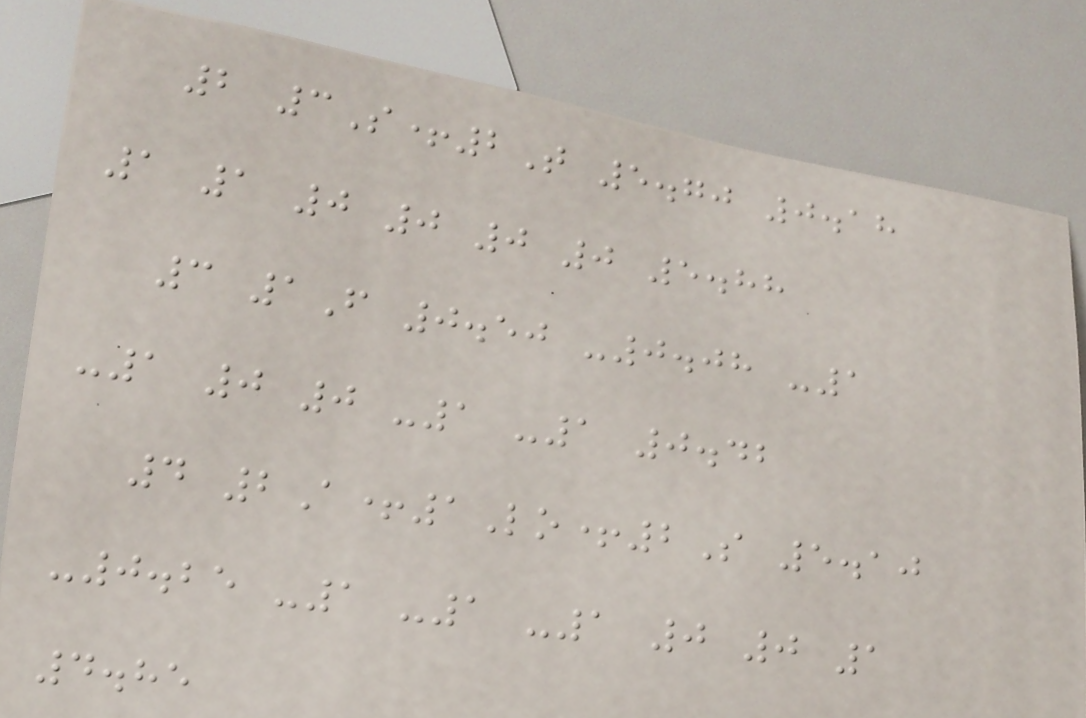2 3S+2T 5.70 0.18
1 1 0 0 0 0 5.88
3 1F 0.50 -0.08 -1
-1 0 0 -1 -1 0.42
4 2A+1Lo+2S 5.10
-0.25 -1 -1 -1 0 0 1
4.85
